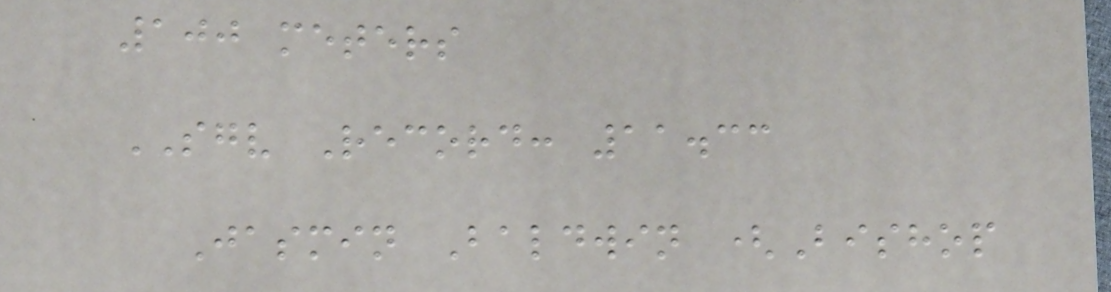100 meters
SGV Record: 11.33
Jasmin Baldwin (Bishop
